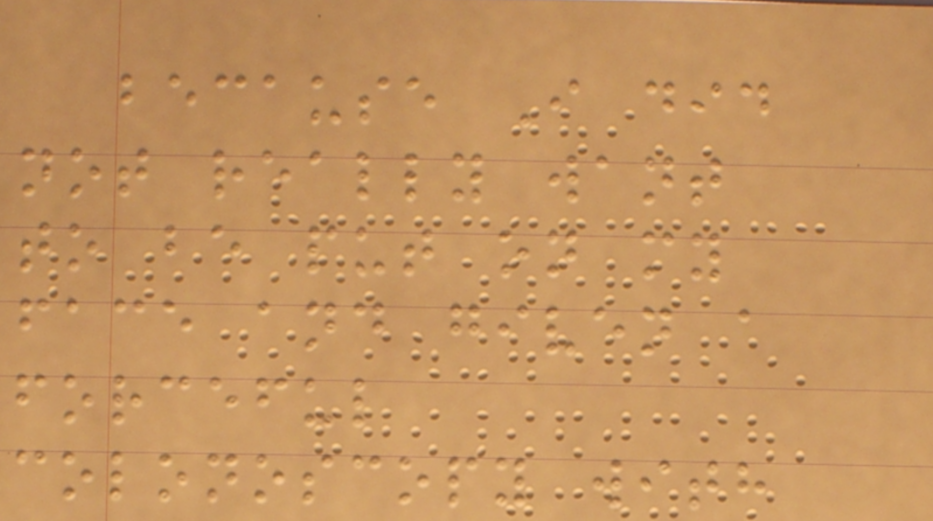because I did
not really want
to be put on my
face and given a
forceful
colonoscopy with
